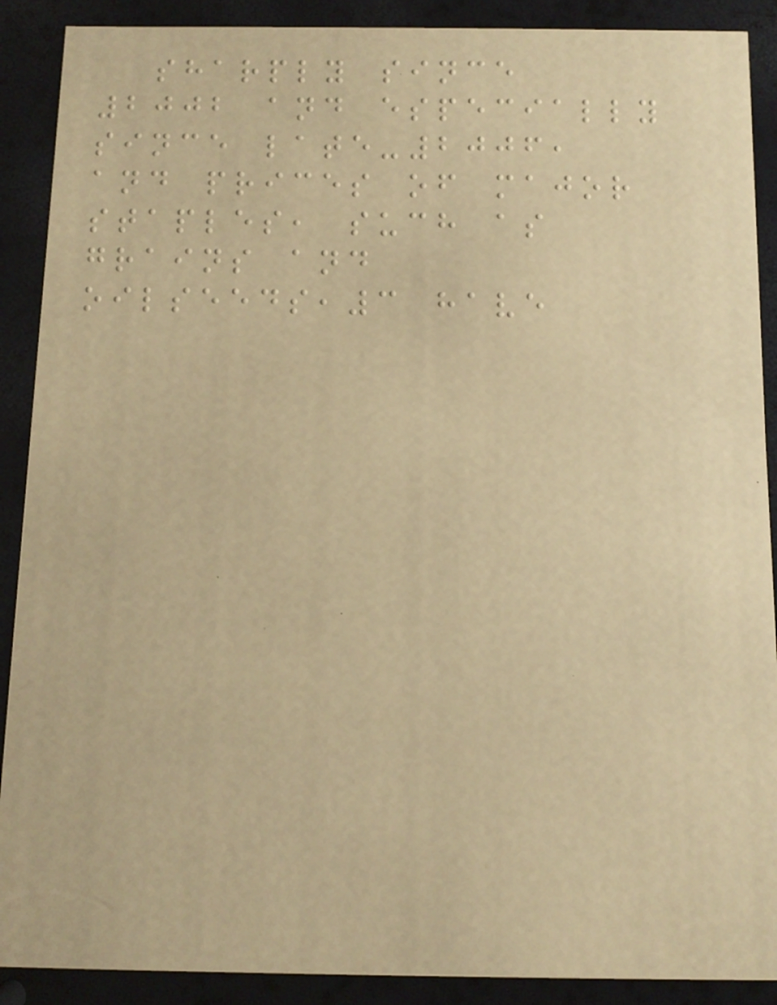sharply since
2002 and especially
since late-2006,
and prices of major
staples, such as
grains and
oilseeds,3 have
